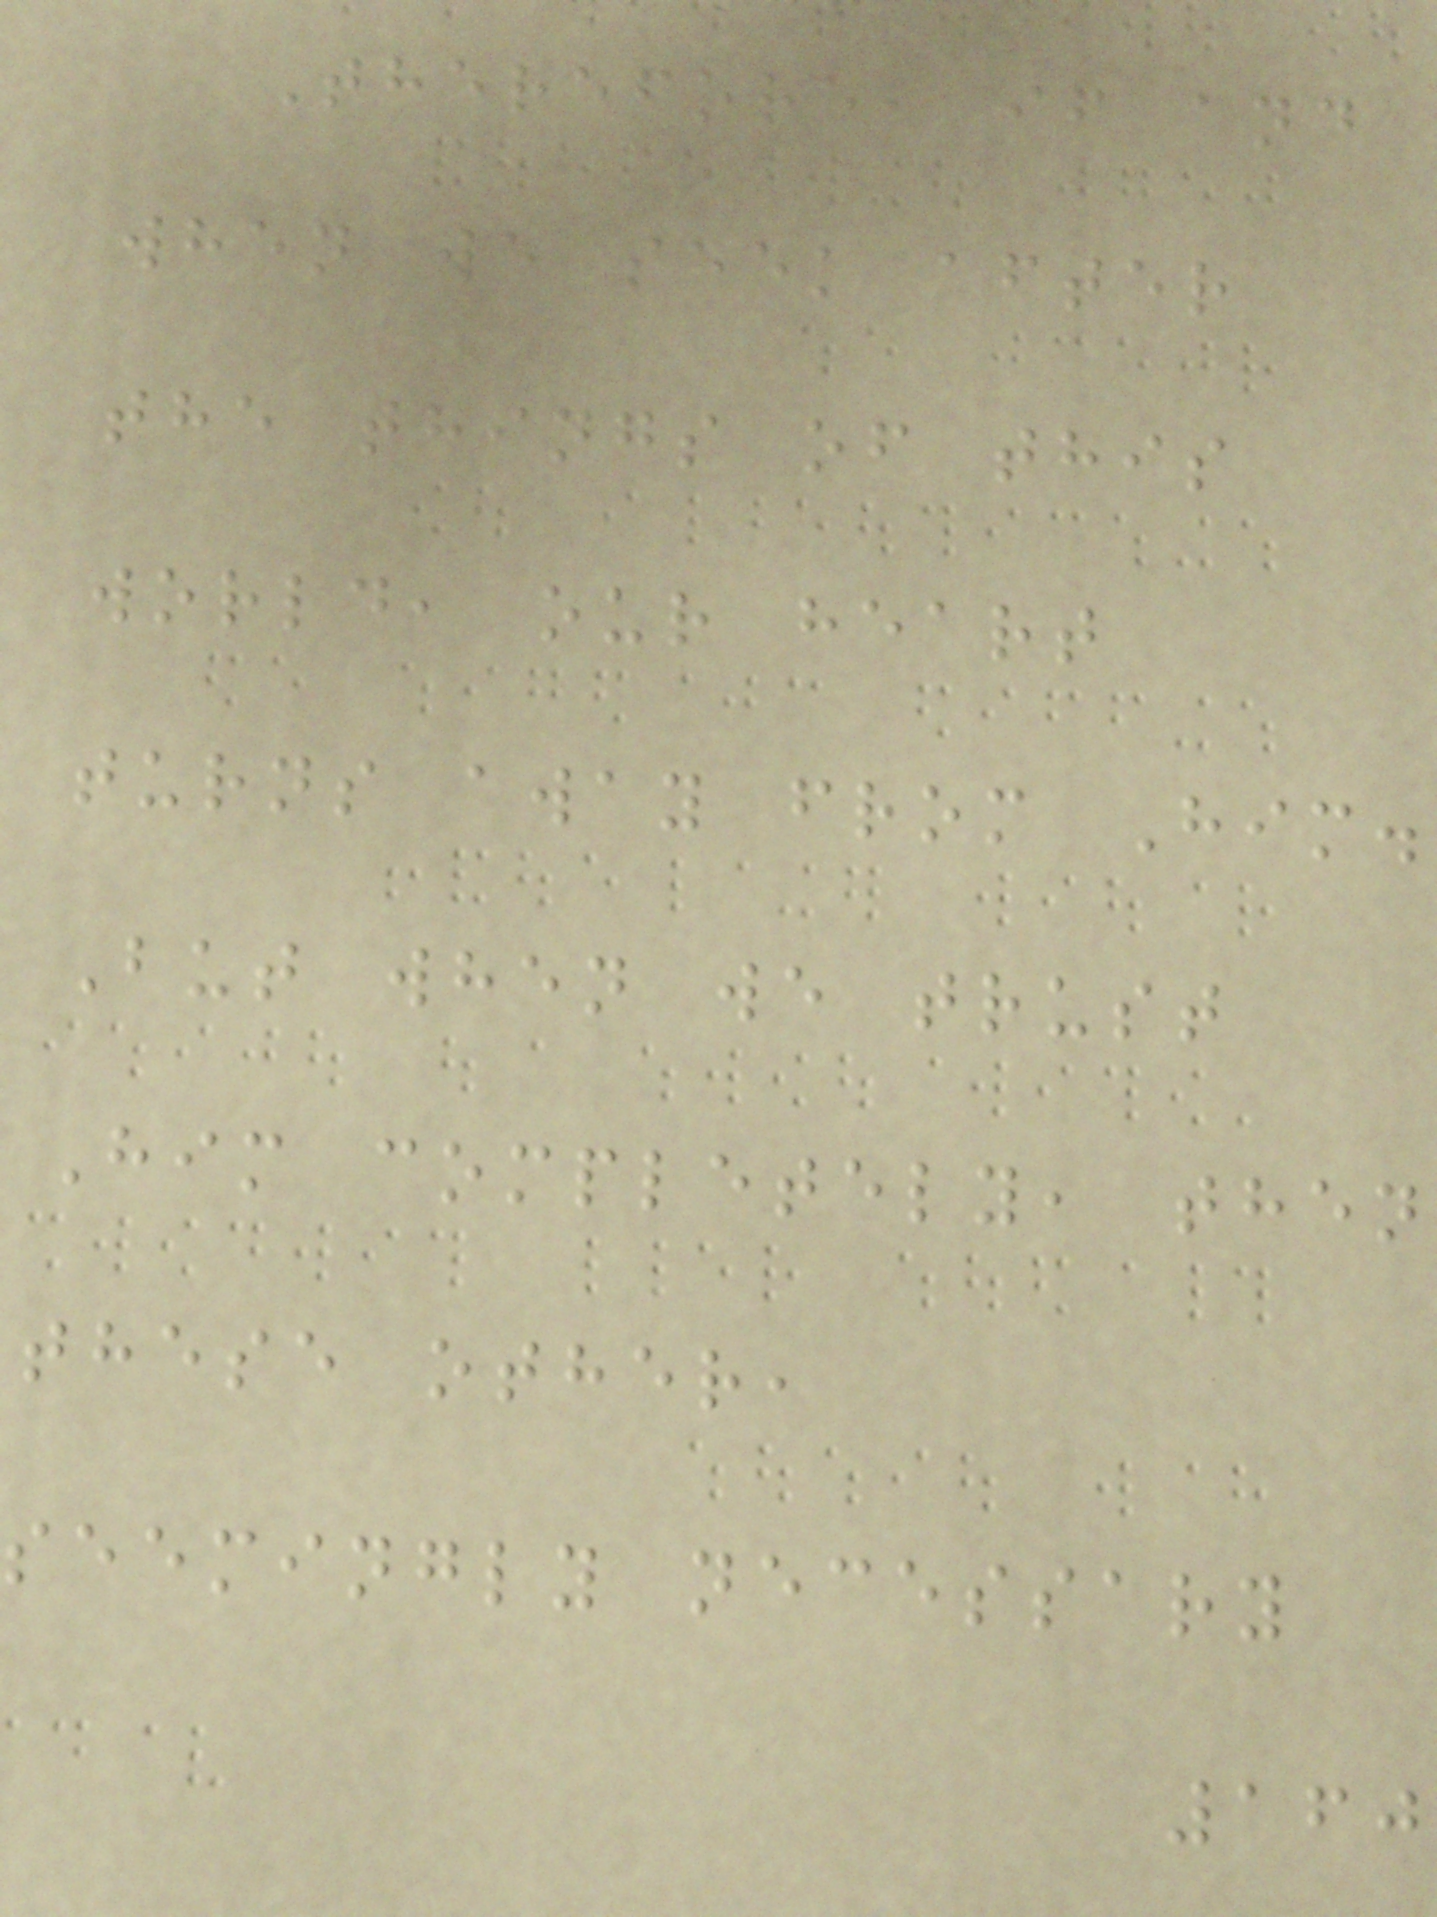Therefore, if and
when we seek after
the things of this
world, our heart
turns away from Him.
But when we trust
Him completely, then
these other,
seemingly necessary
160
